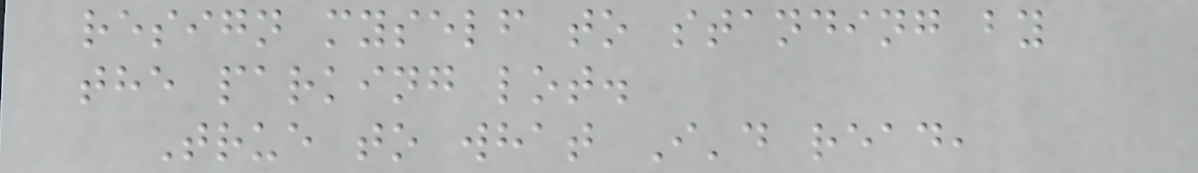resign myself to standing by
the parking lot.
True to what I'd read,
